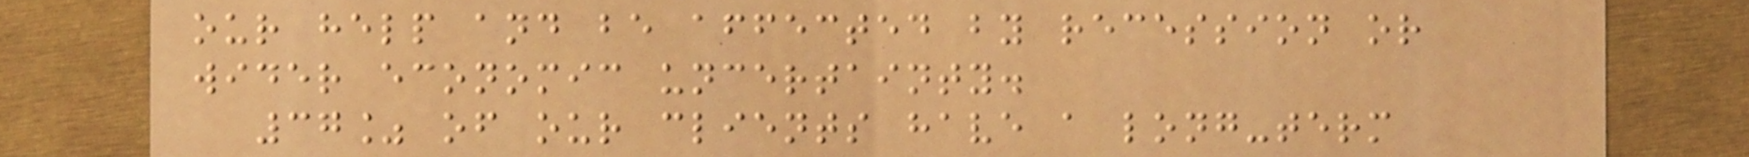our help and be affected by recession or
wider economic uncertainty.
37% of our clients have a long-term
